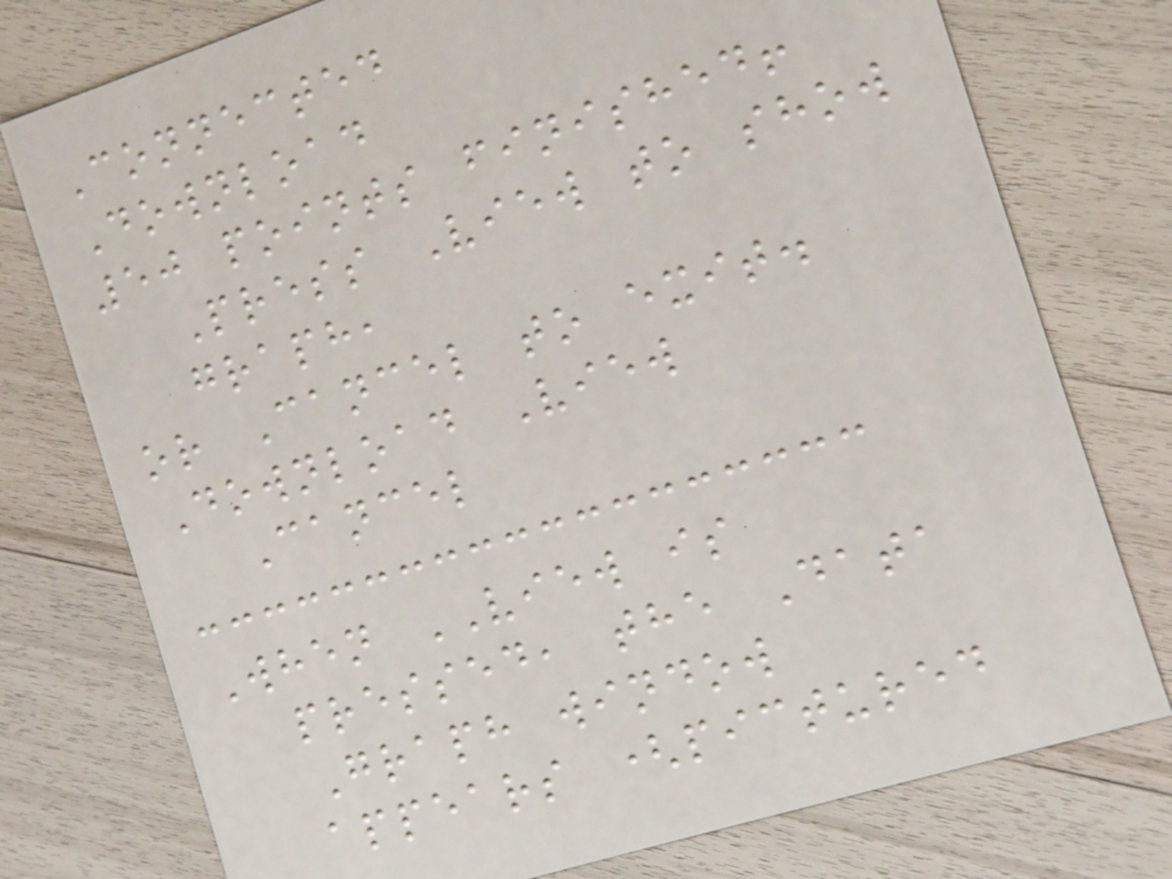Connected
Download
50 points finished!
Press View to show
graph,
or Cancel to exit.
Download View
Cancel
When VIEW is
pressed, the Data
Graph window
appears (pictured
